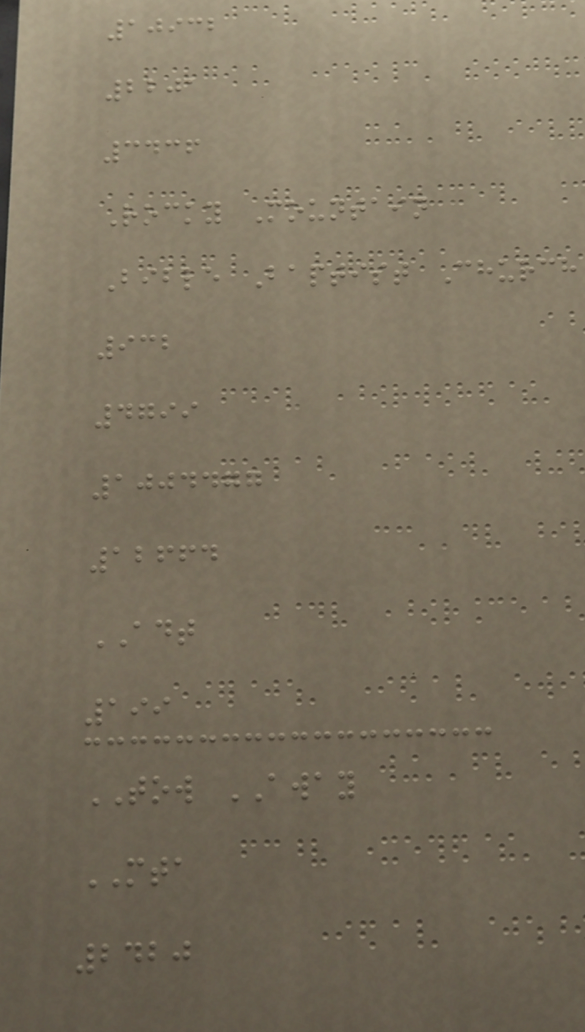10932
2201
3436
Rocky Mountain
Bible Baptist Church
932
4799
1004477
12664
ADT
199
TOW AWAY
MTA
2420
